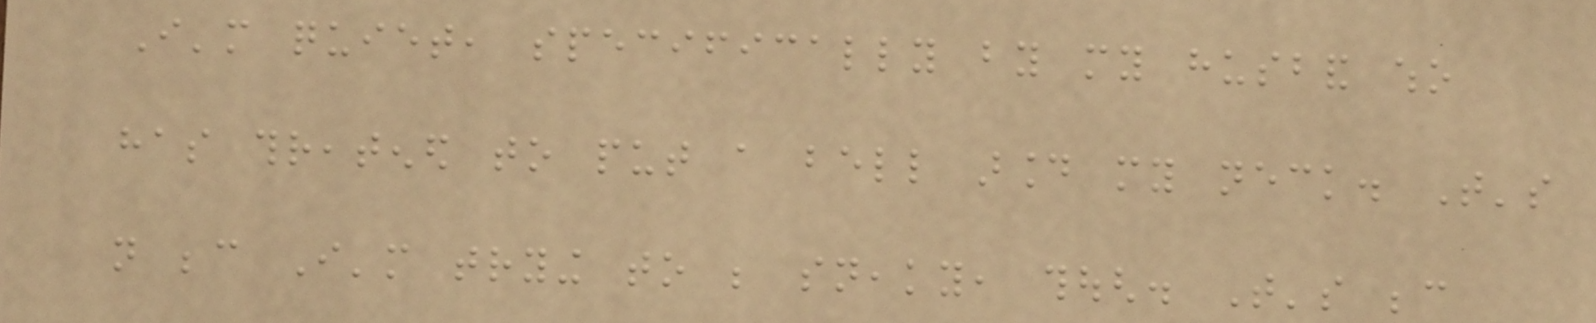I'm quiet, specifically by my husband who
has threatened to put a bell around my neck. That's
not because I'm trying to be sneaky, though. That's because
